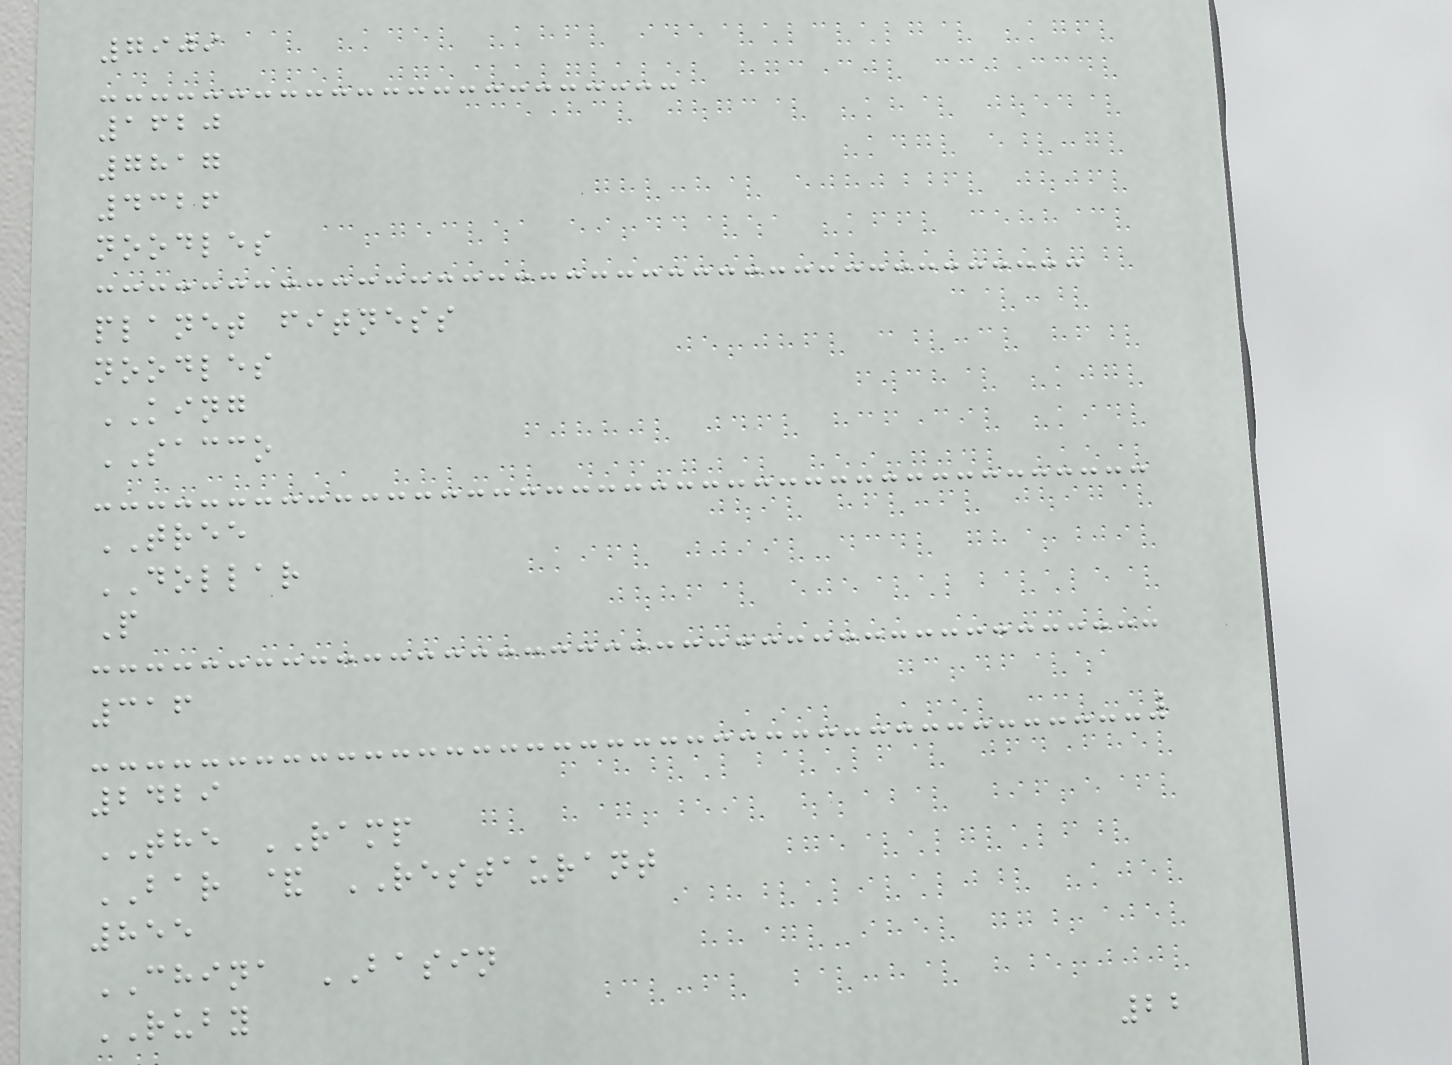7909
1620
7817
4326
noodles
planet fitness
noodles
KING
SACCO
TREE
DOLLAR
P
316
2429
THE RAMP
BAR & RESTAURANT
855
CHINA BASIN
RUBY
22
